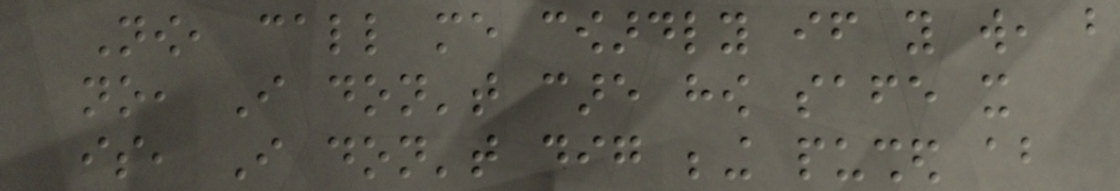Now, call me cowardly if you will, but
no, I don't care how safe it
is, I don't dig being pushed about
